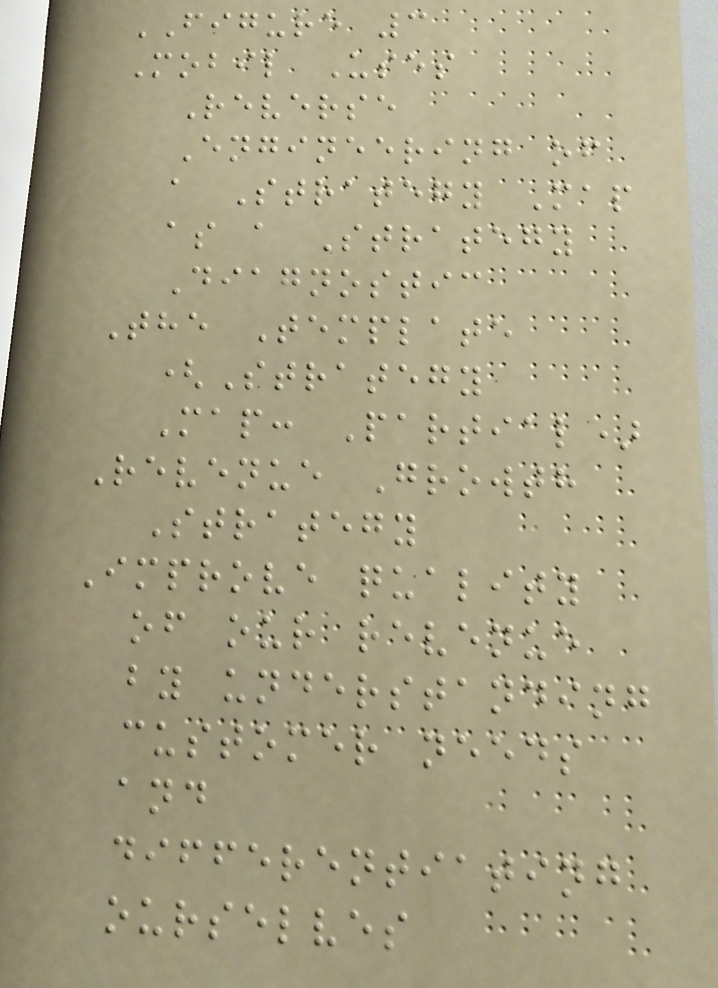FIGURE 3
Mobil Uses
Reverse
Engineering of
a Strategy Map
as a Strategy
Diagnostic
The Template
(Strategy
Map: Partial)
Revenue Growth
Strategy
Improve quality
of our revenue
by understanding
customer needs
and
differentiating
ourselves
